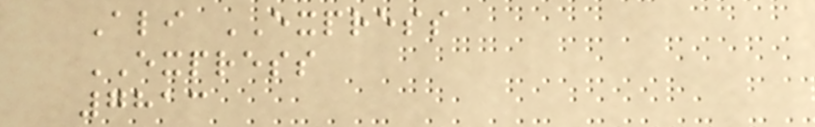Ali EXPRESS
EXPRESS
7813
